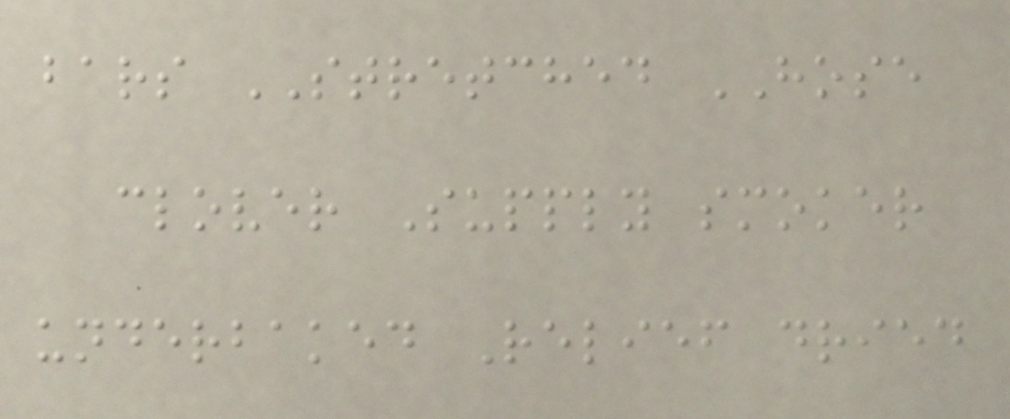bars STRETCHED HOSE
clover Supply smoker
underbaked Relief dried
